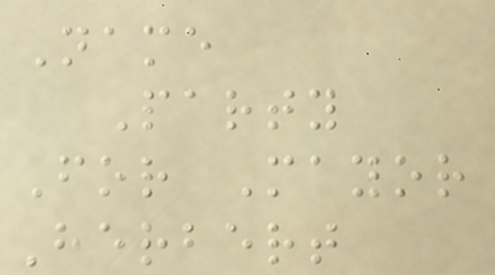Name
Party
For Mayor
Herbert
